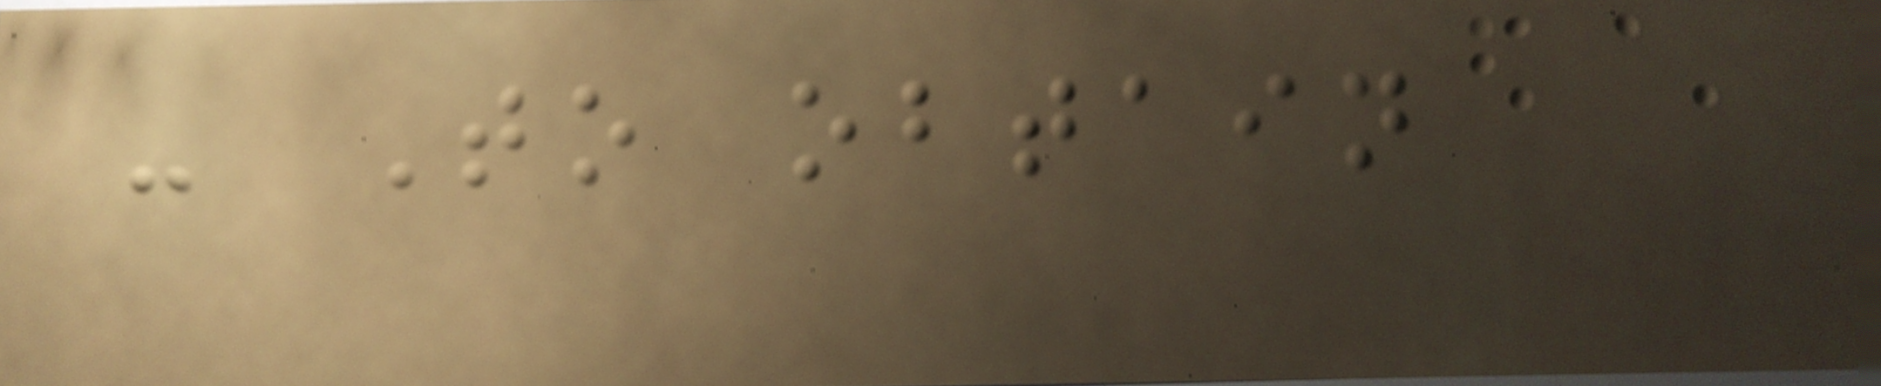- To obtain
